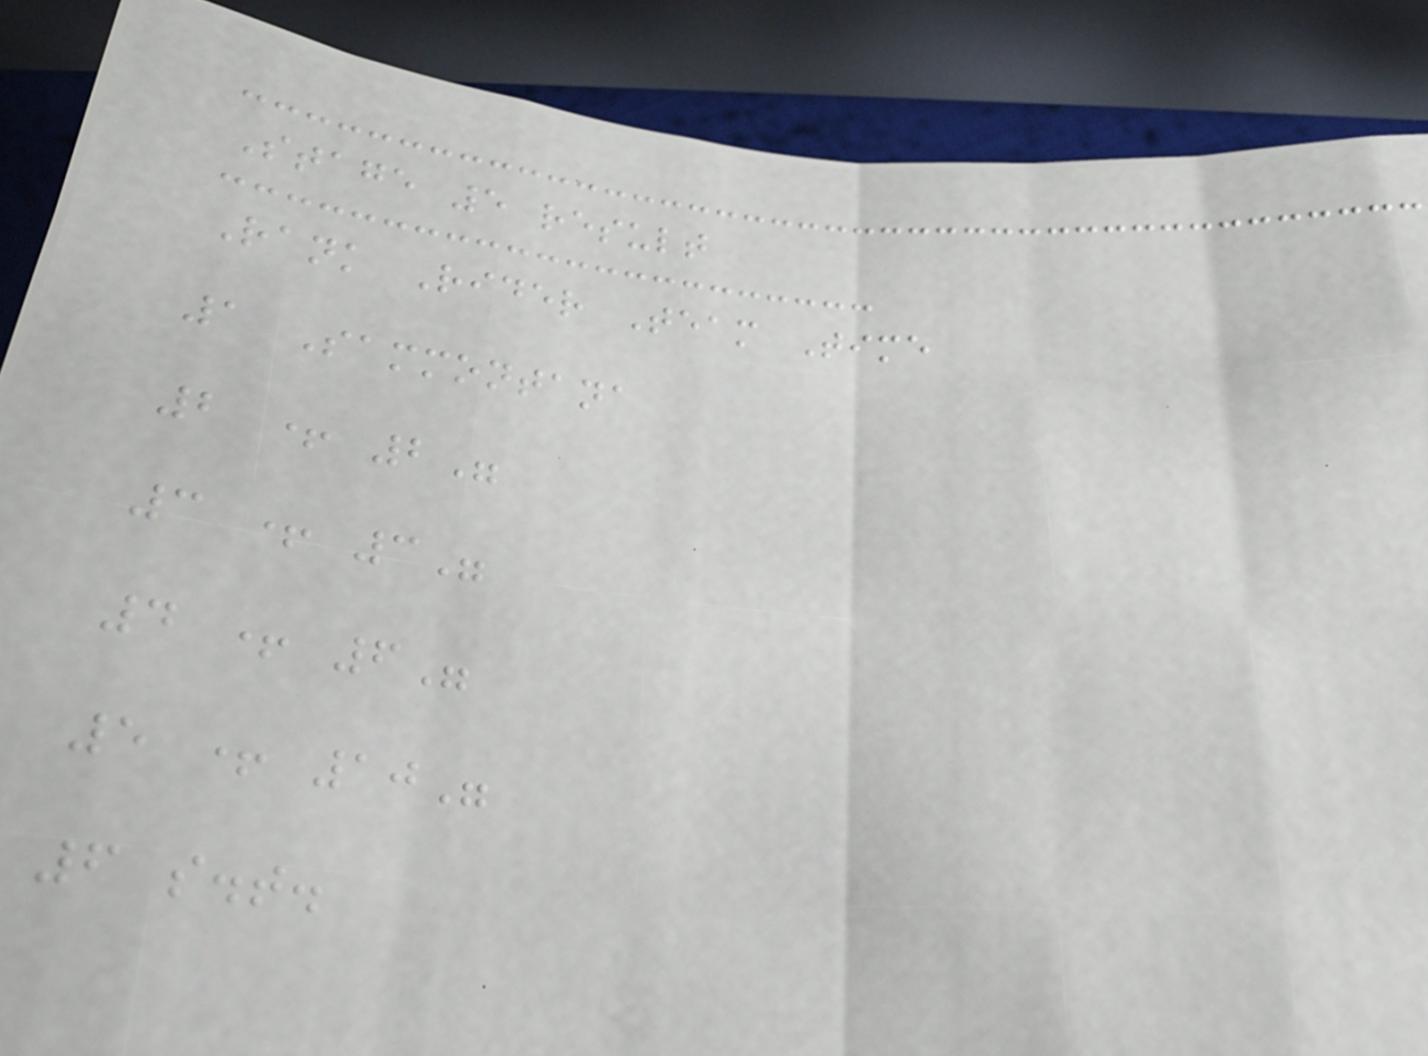Stage 5 result
Rank Rider Team Time
1 Sammontana
2 + 2"
3 + 3"
4 + 6"
5 + 10"
6 s.t.
